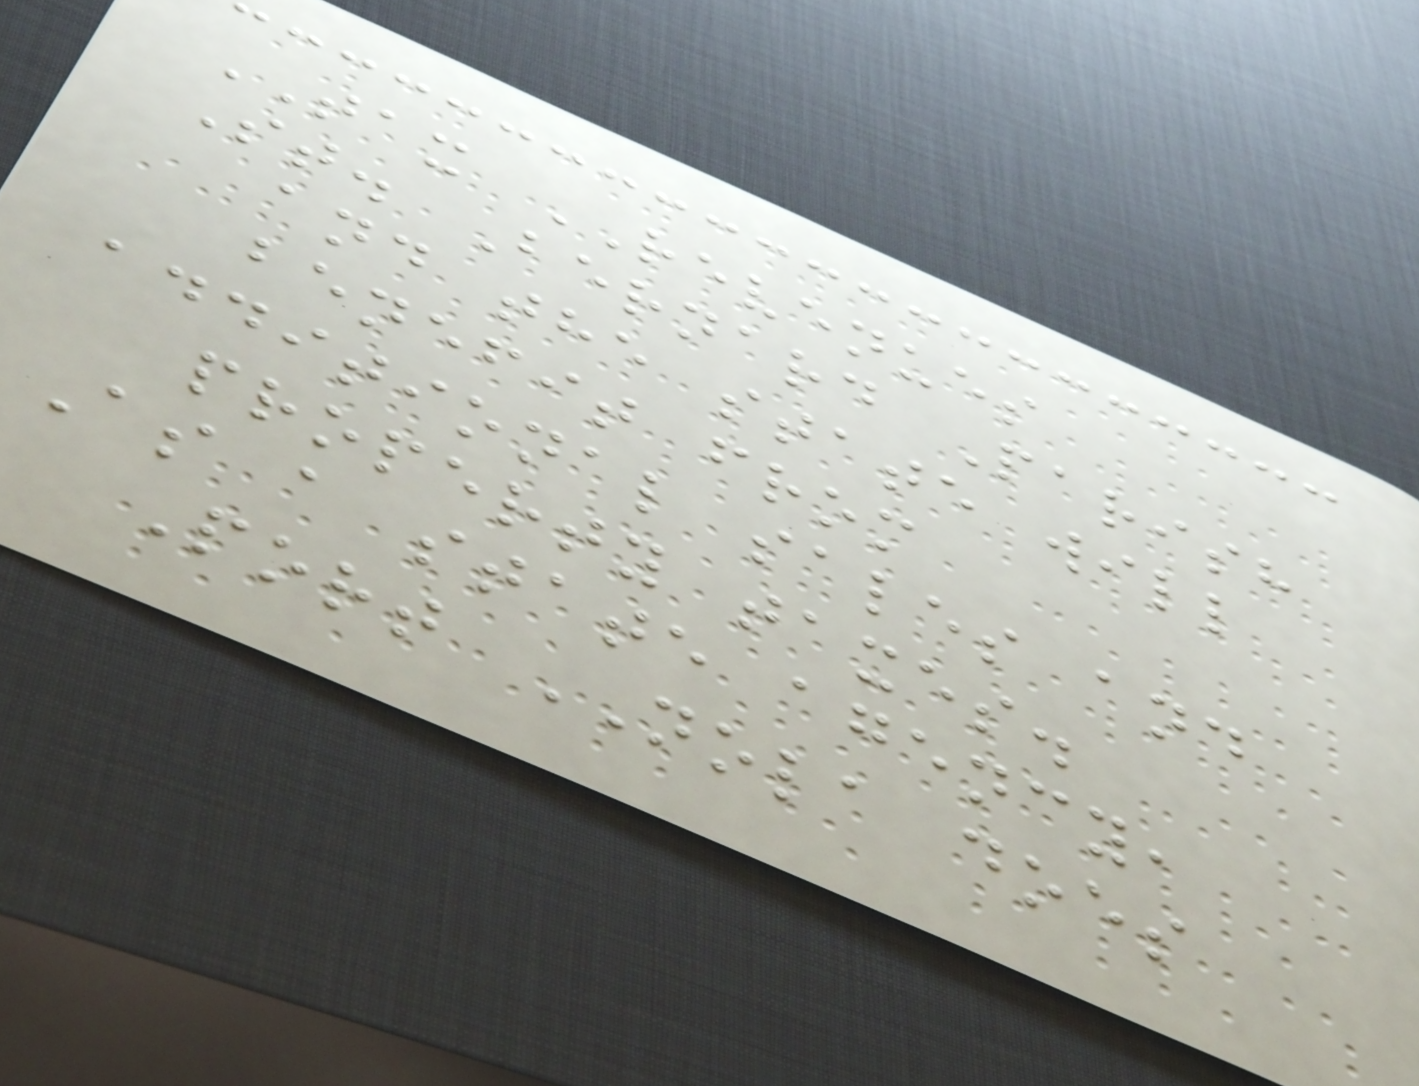TAX REVENUES
St. Bernard Parish
and the state will
benefit from
additional sales and
property taxes.
As a state agency,
Port NOLA does
